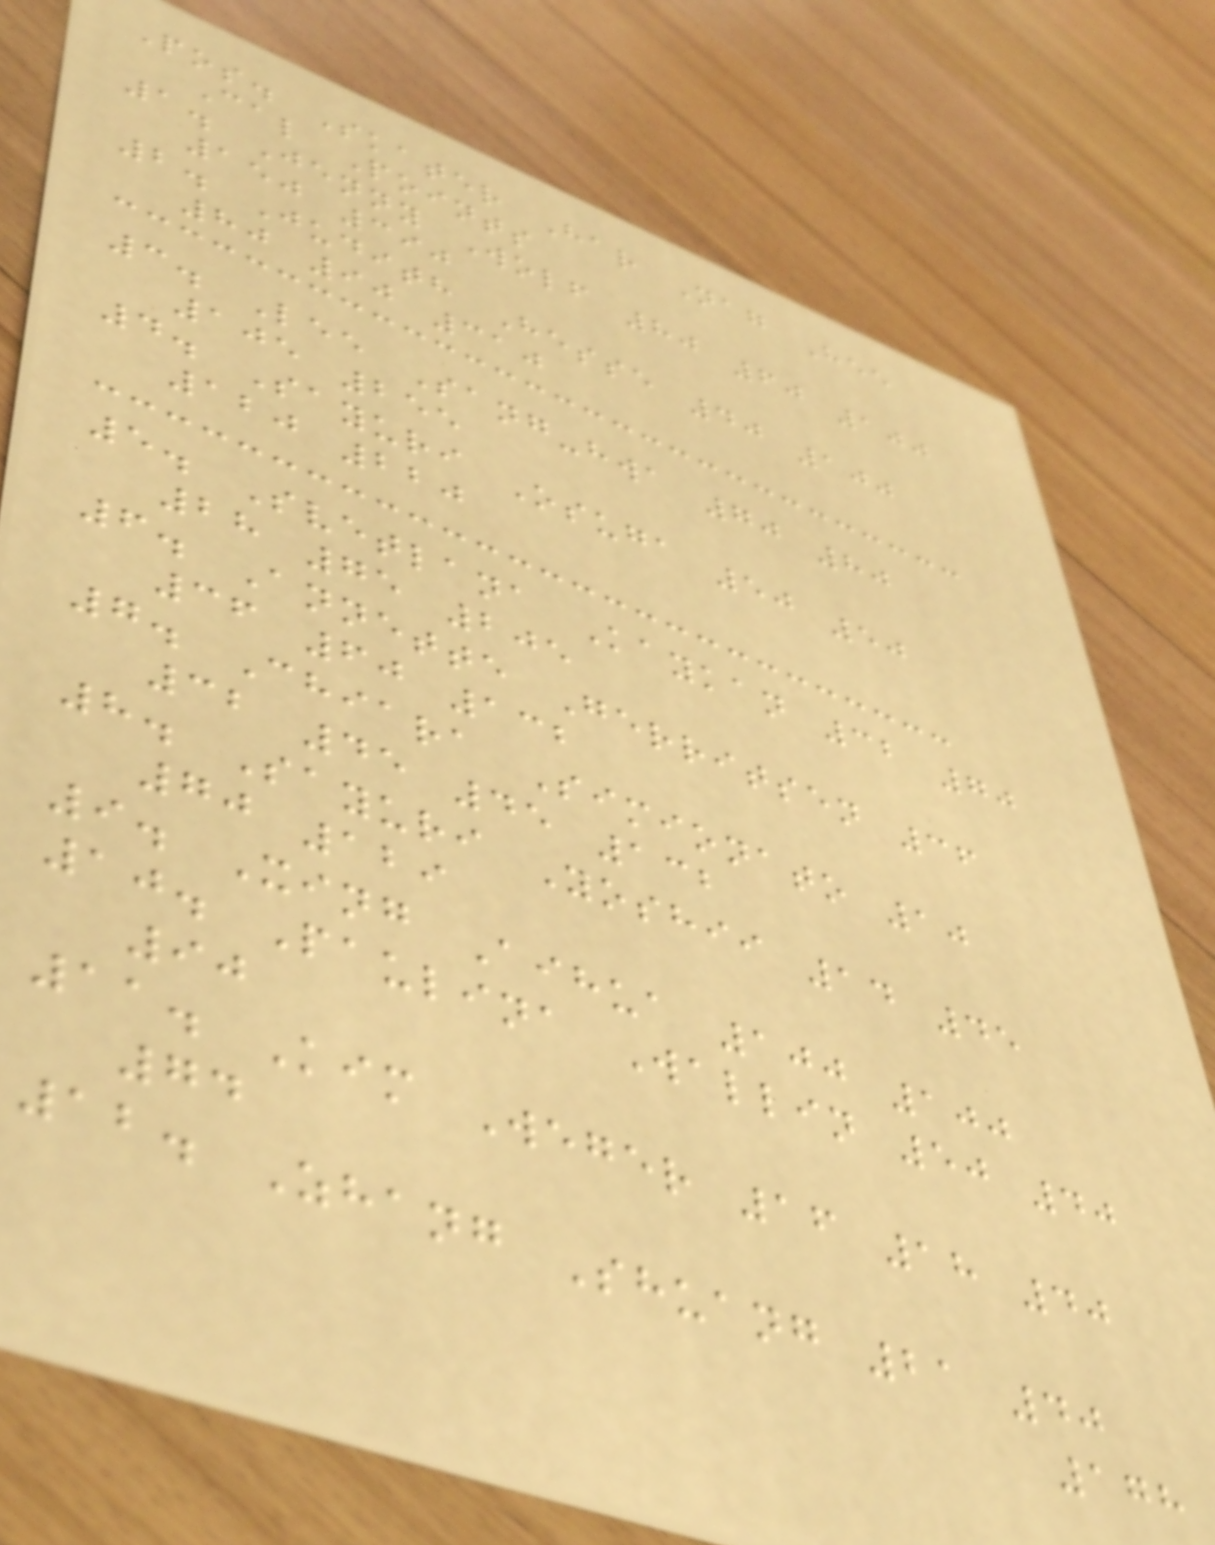Pos. Skater Har Nag Hee
Cal Points
1. Jenny Wolf 80 60 100
150 390
2. Judith Hesse 40 100
80 90 310
3. Lee Sang-hwa 70 80
105 255
4. Sayuri Osuga 50 50
120 220
5. Svetlana Kaykan 32 70
28 75 205
6. Annette Gerritsen 36
36 60 132
7. Chiara Simionato 10
32 45 45 132
8. Sayuri Yoshii 14 45
70 129
9. Xing Aihua 100 100
10. Paulina Wallin 50 40
90
11. Kim Weger 16 18 40
74
12. Zhang Shuang 21 40
178
